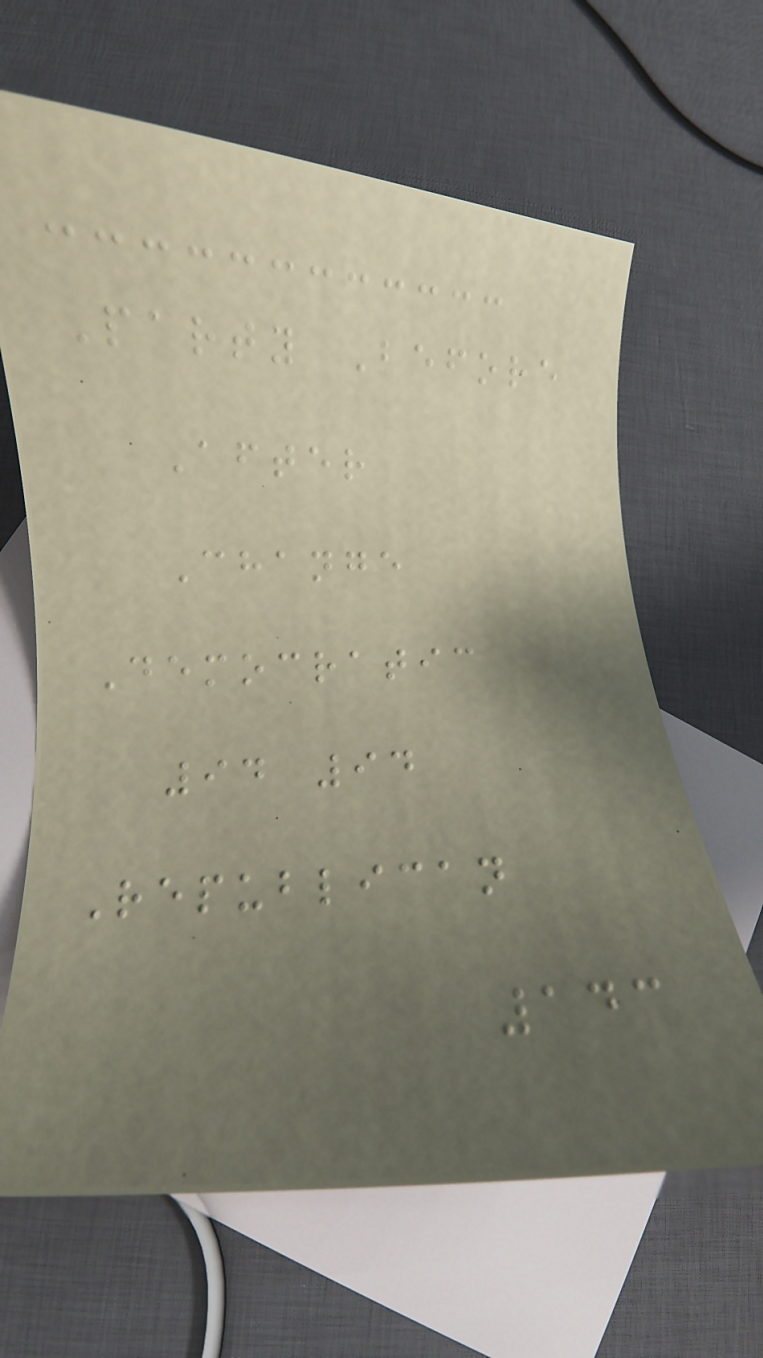Party Before
After
Change
Democratic
94 94
Republican
143
